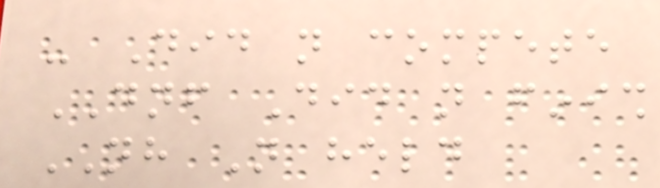- Did not compete
DNF Did not finish
NH Not held
